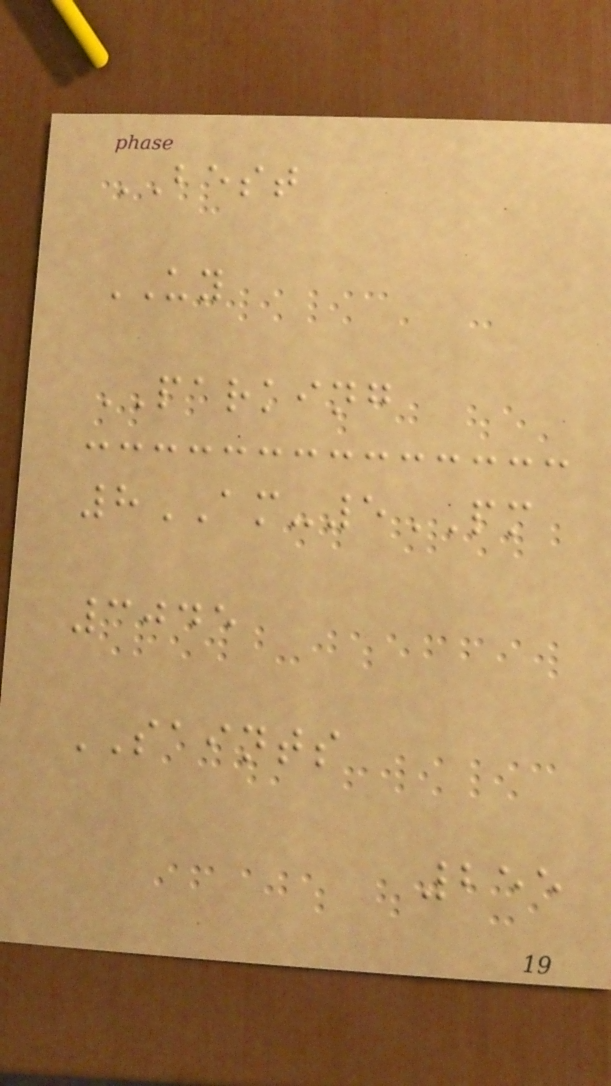BEST
UY
PARKING
8AM-5PM
3045
SAINTS
255
